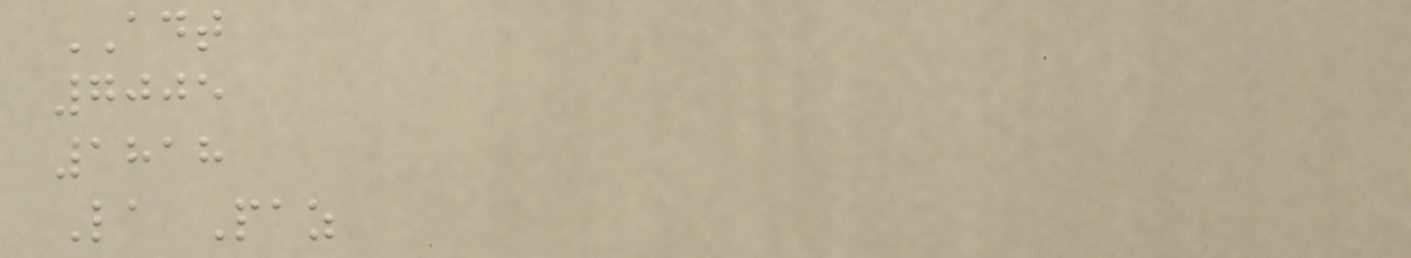ADT
7005
1818
La Paz
